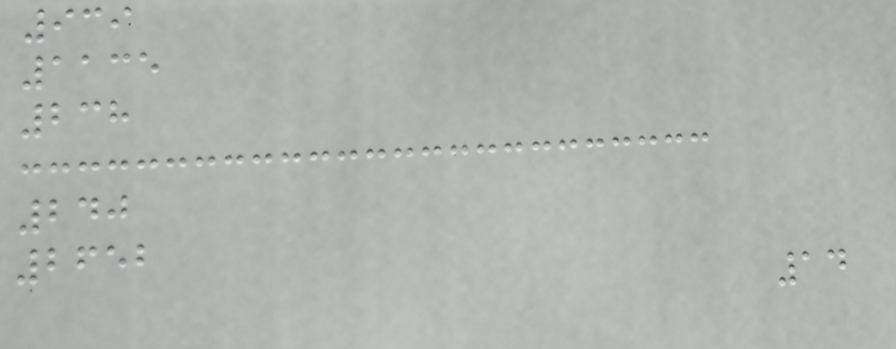939
1135
238
240
2652
14
